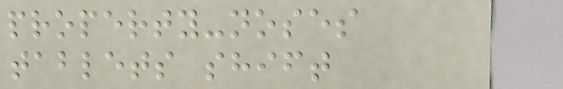property-noses
tablets shift
